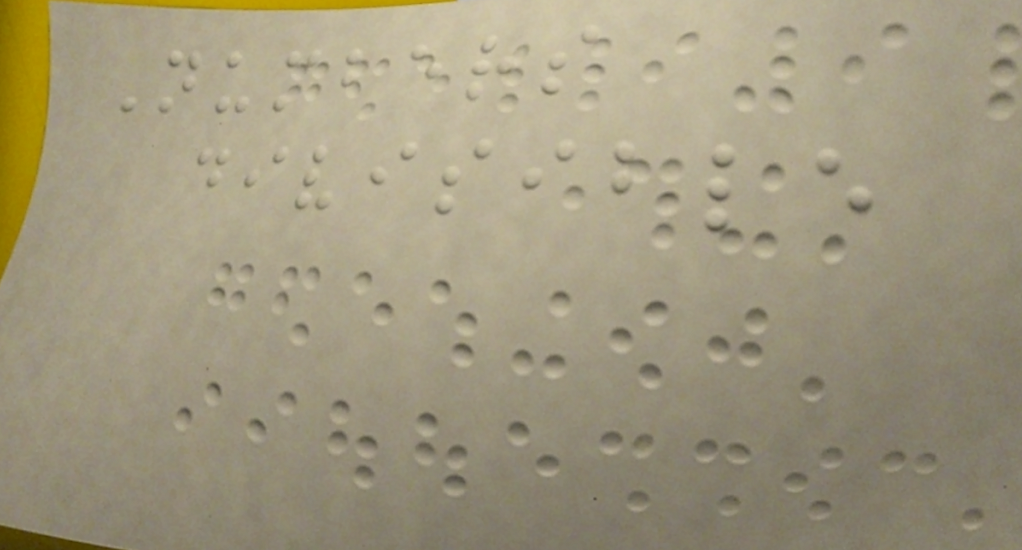Numbers
divisible
